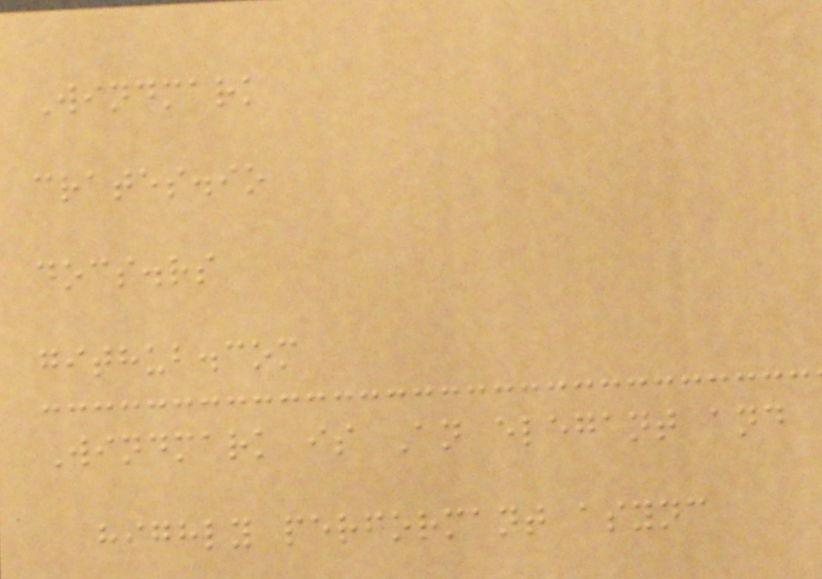Windmark
crates.io
docs.rs
github.com
Windmark is An elegant and
highly performant async
